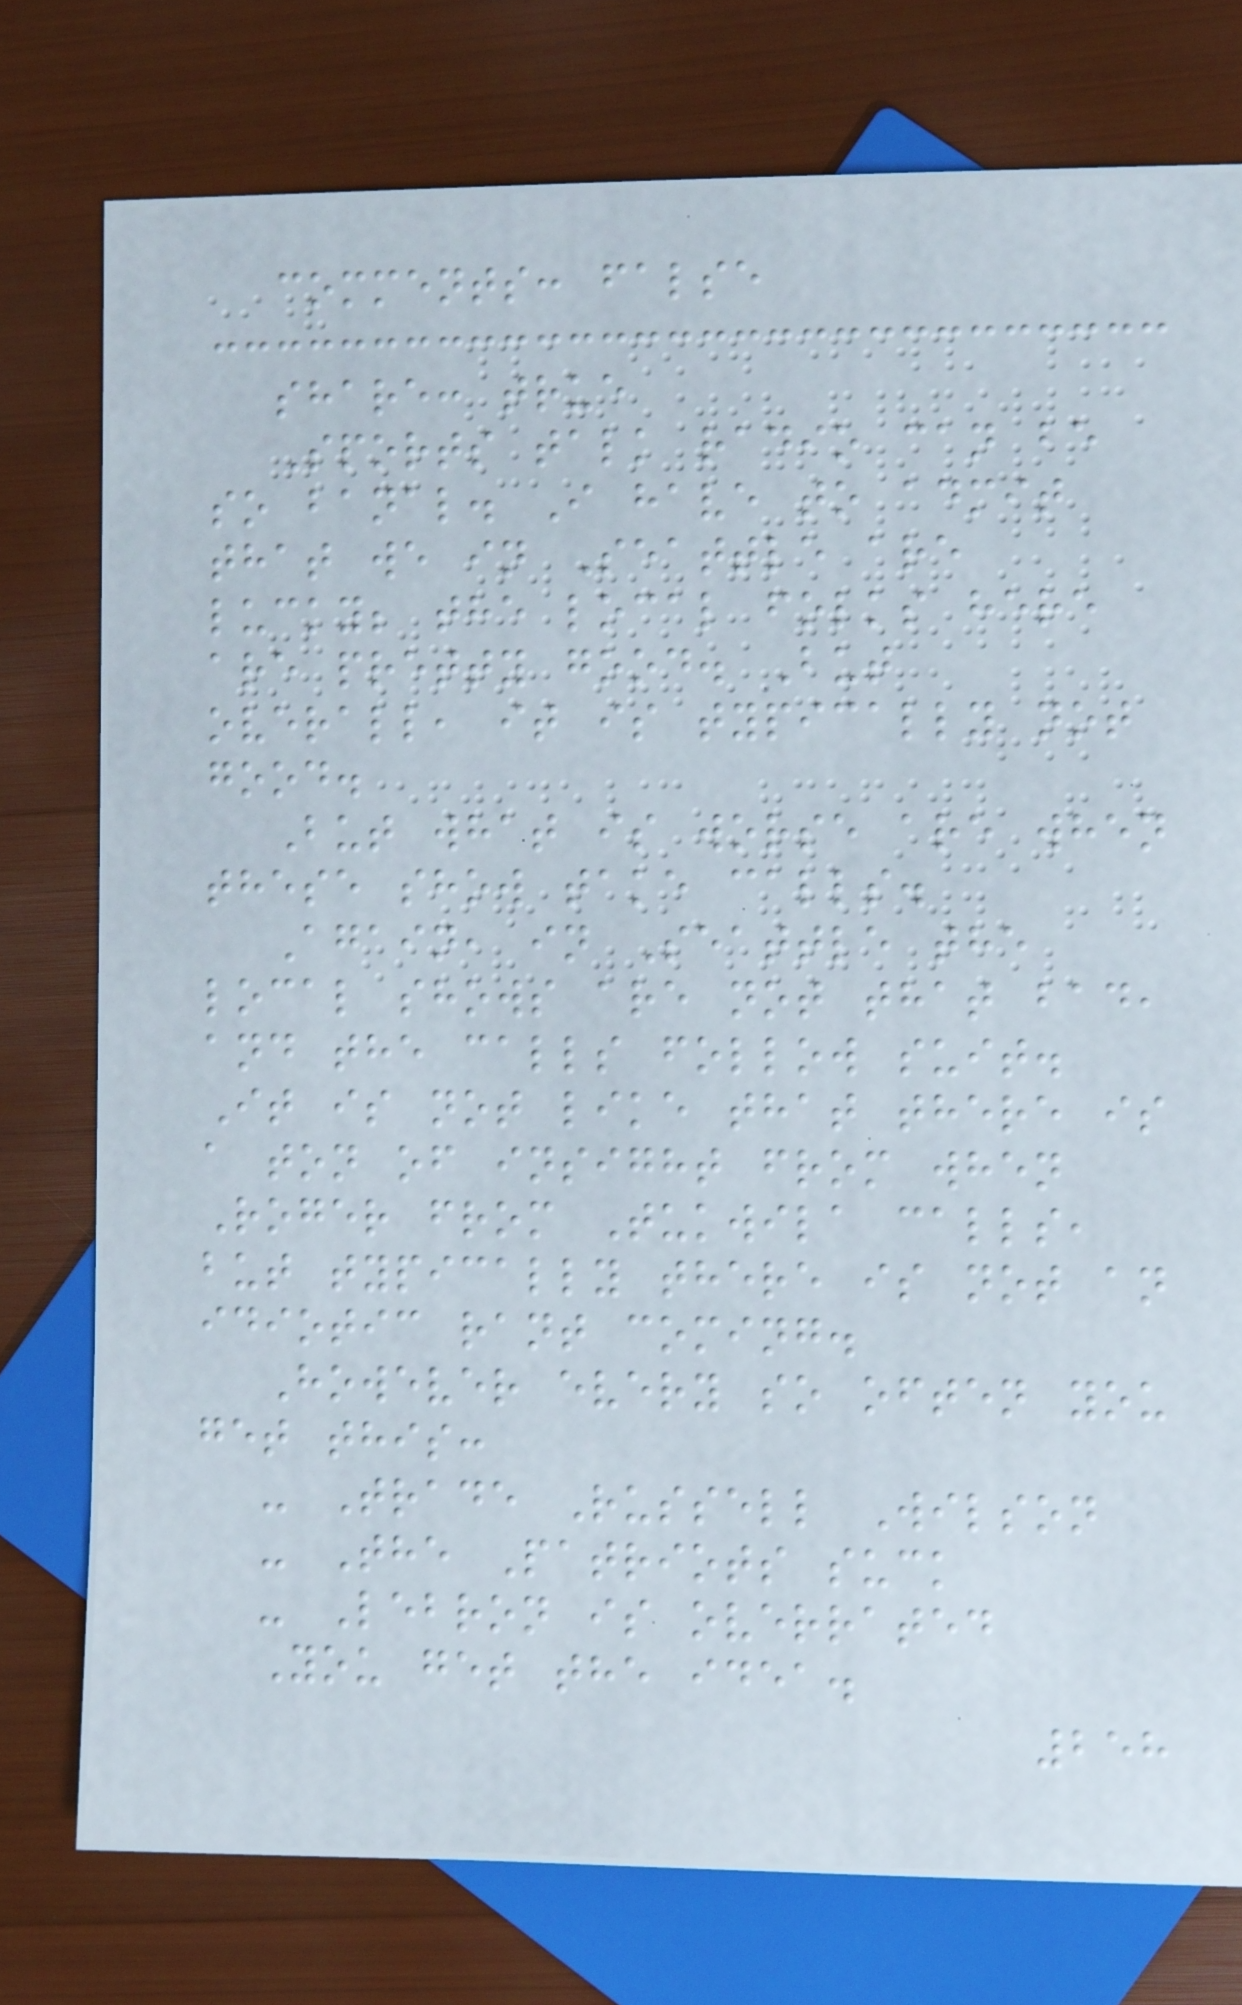comments: false
share: true
Sports talk radio can be
so banal. I have to admit
that we in Seattle are
lucky; the local folks here
are pretty good. But
overall, it is typically not
good.
But what is worse are when
these show take calls.
Again, in Seattle the
local shows are not that bad,
and the calls follow suit.
It is not like that there is
a ton of insight from when
Roger from Tukwila calls,
but typically there is not an
idiotic rant coming.
However every so often you
get this:
- Trade Russell Wilson
- The Patriots suck
- Lebron is overrated
You get the idea.
258
